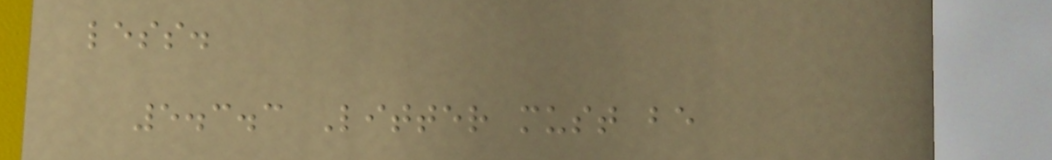less.
5.3.3 Litter must be
